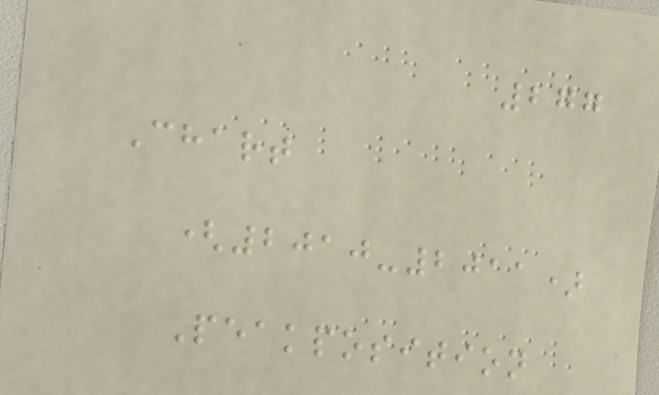277
Chart
(2010-2011)
Peakposition
